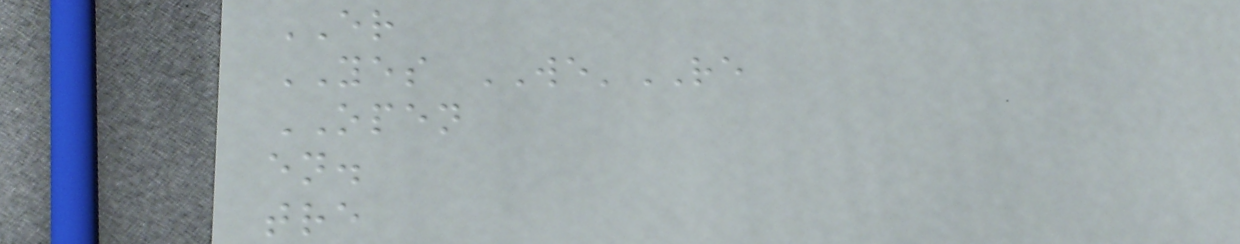ER
YES WE'RE
OPEN
en.
tre
